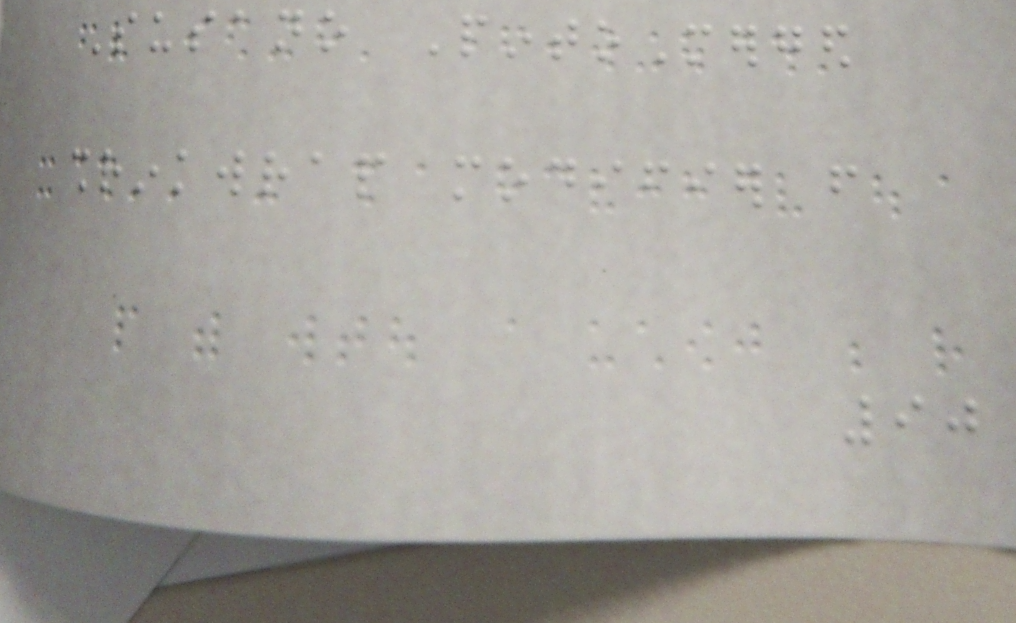Susano PintoMerged
shrinkwrap modifier from
90
